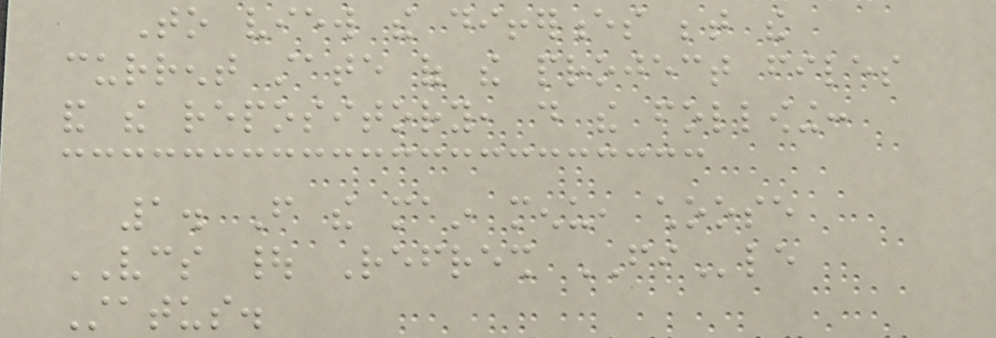To view the differences between the
current state of the project files
and the repository, do the following:
1. From the main menu, choose
VCS | Refresh FIle
Status.
